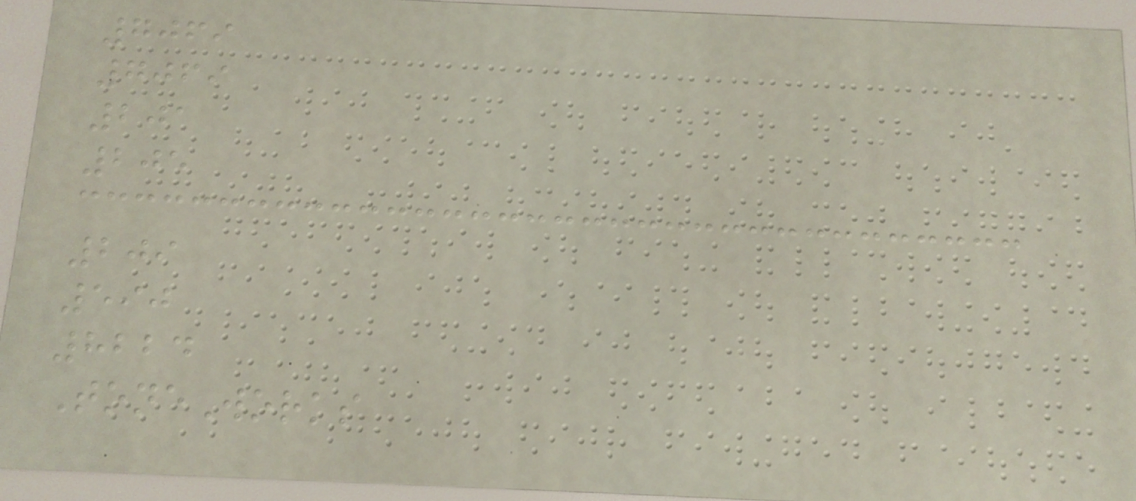7069
7069
201
205
209
590
8224
ToneWorks
